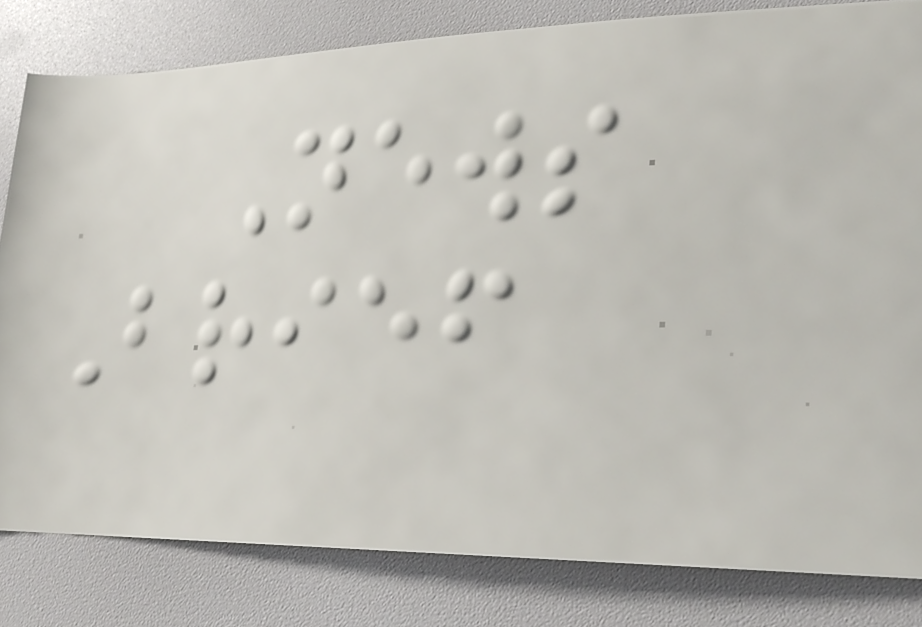News
Brief
